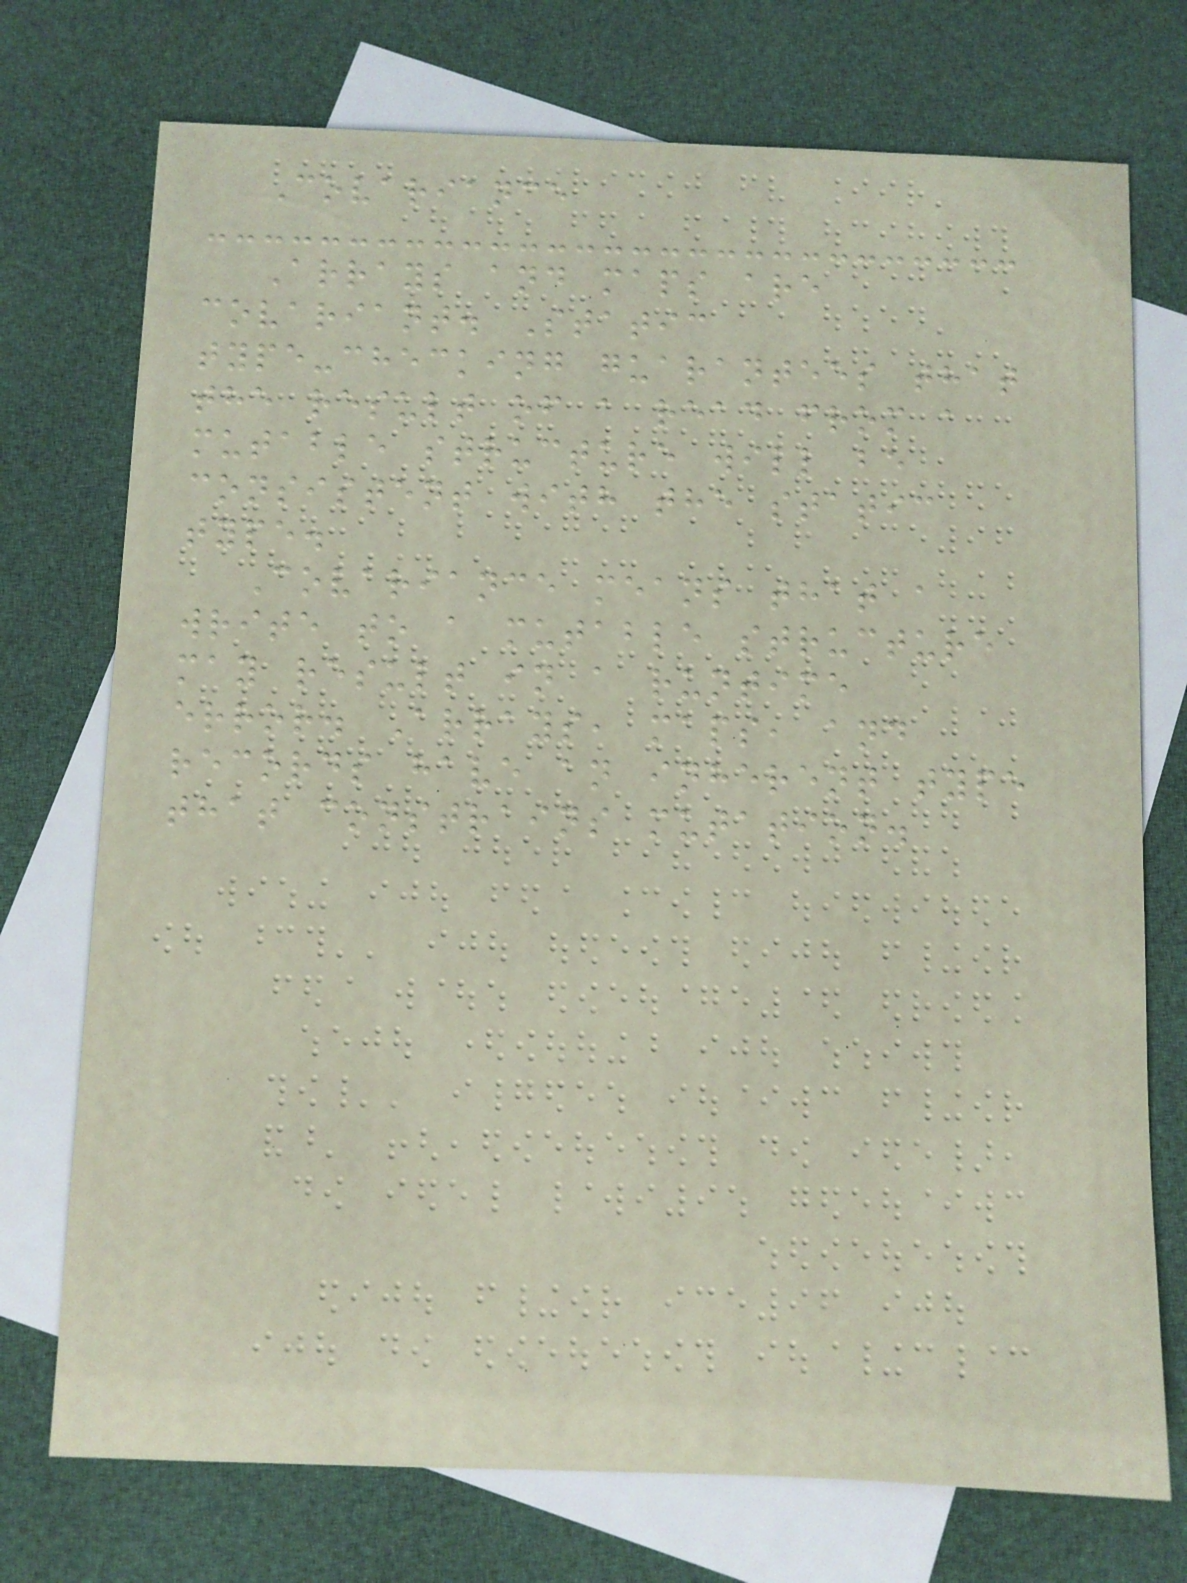Covariance
Arrays and maps are
covariant. Static
type-checking guarantees that
the result of a read from a
mutable structure will be
consistent with the static
type.
Covariance means that a
write to a mutable structure
may result in a runtime
error. Arrays, maps, and
records have an inherent type
that constrains mutation.
